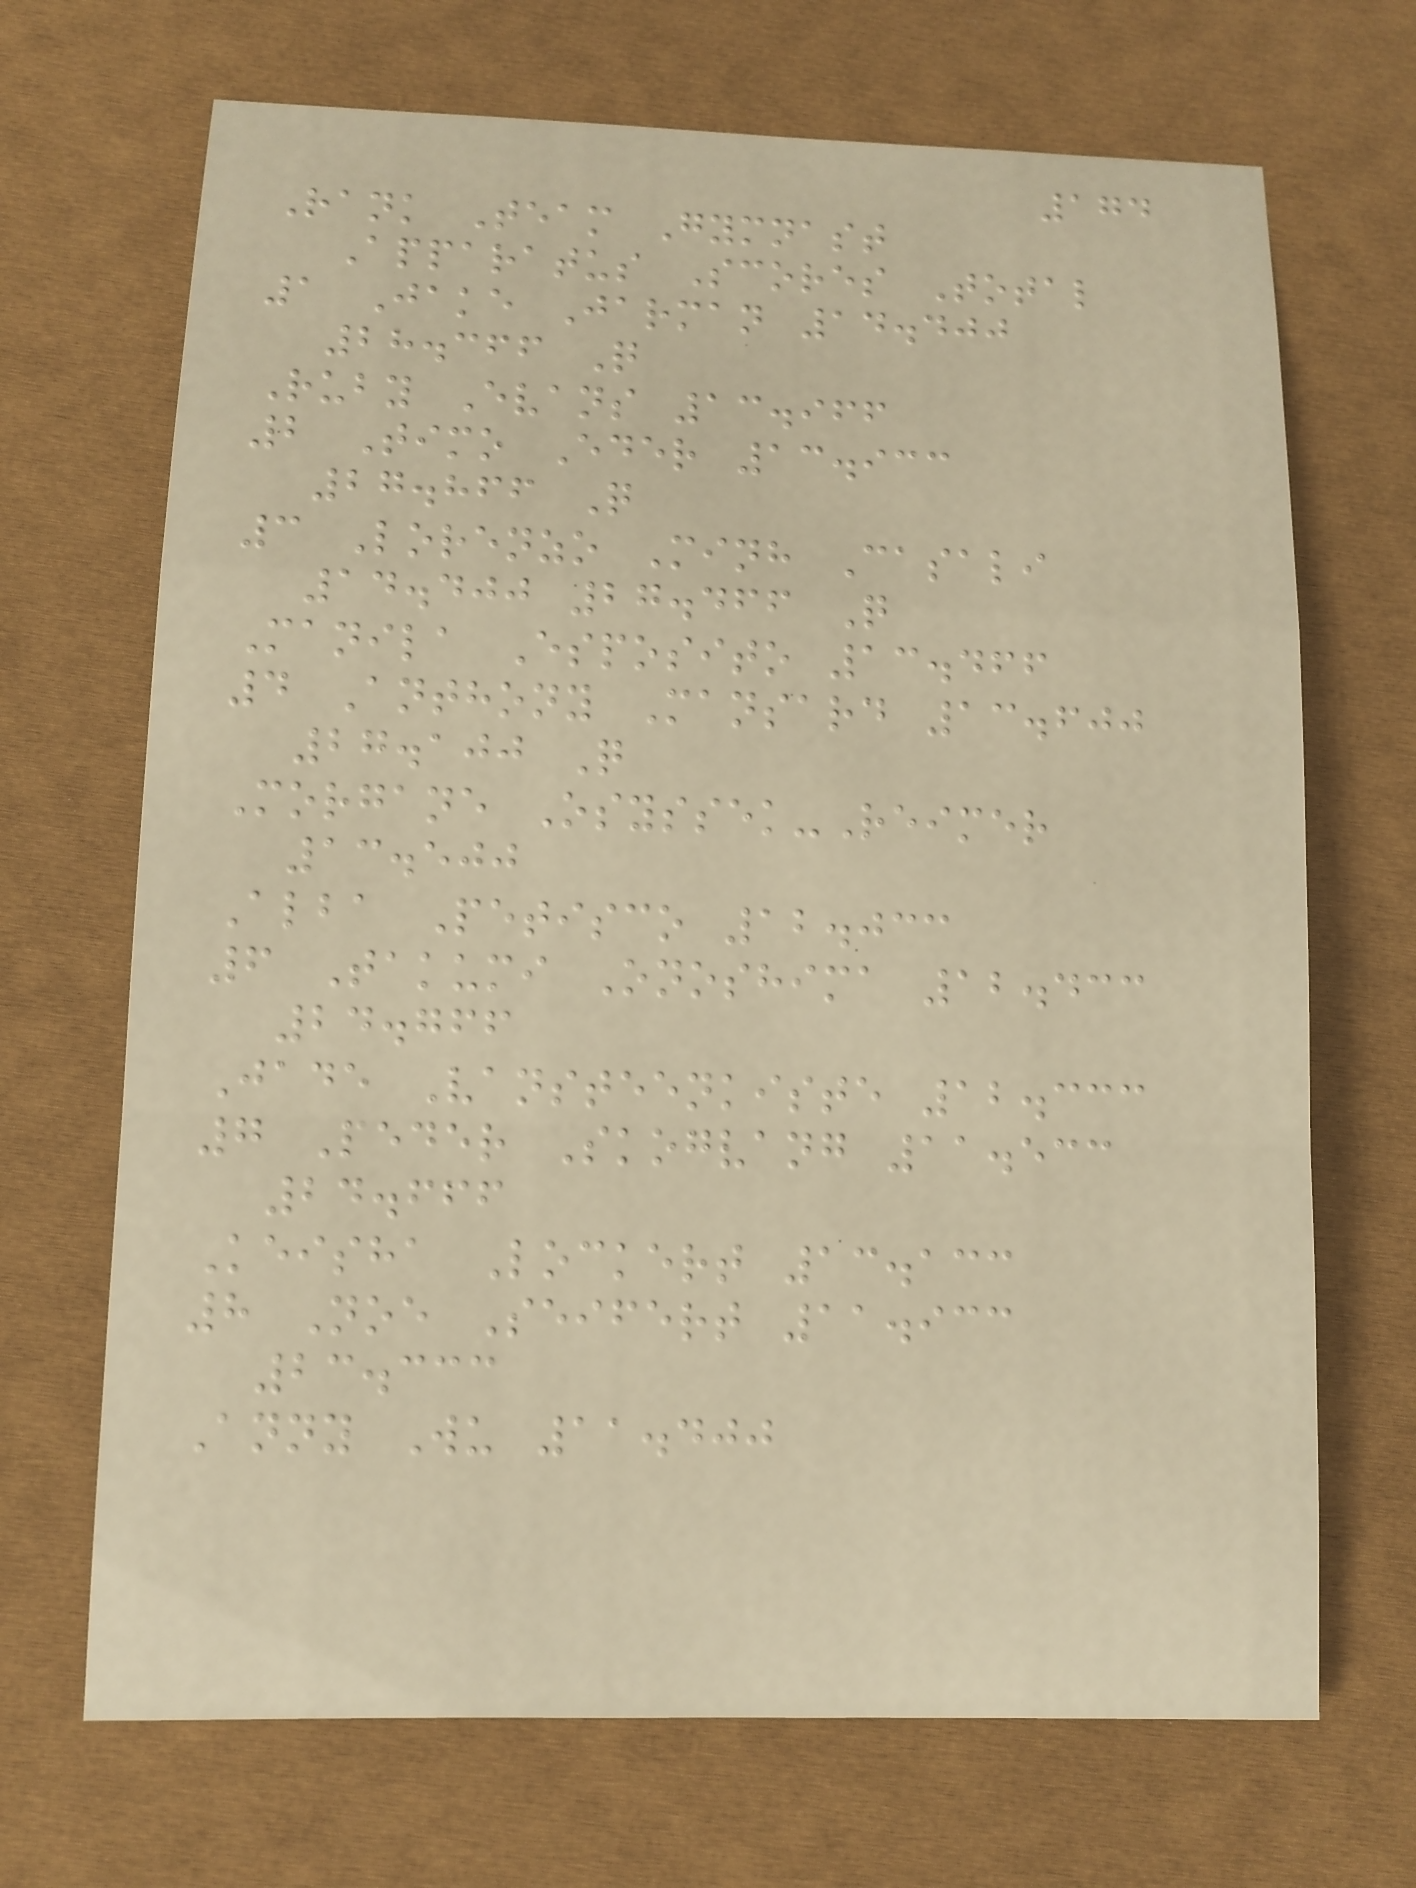174
Rank Team Gymnast
Apparatus Scores Total
1 Jake Jarman 14.400
28.366 Q
Ruby Evans 13.966
2 Timo Eder 13.933
27.866 Q
3 Lorenzo Minh Casali
14.400 27.466 Q
Manila Esposito 13.466
4 Anthony Mansard 13.600
27.100 Q
Morgane Osyssek-Reimer
13.500
Alba Petisco 12.033
6 Takumi Onoshima 12.433
24.766
Jade Vansteenkiste 12.333
7 Peder Skogvang 11.533
24.666
Keisha Lockert 13.133
8 Noe Seifert 11.933
23.333
Anny Wu 11.400
